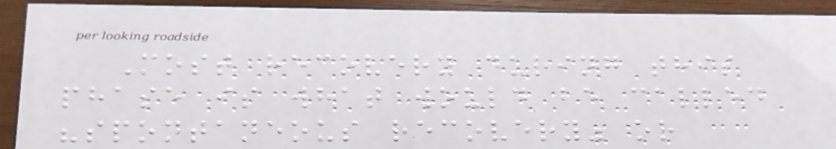Most recovery during this
phase is what would be called
"spontaneous recovery" or
